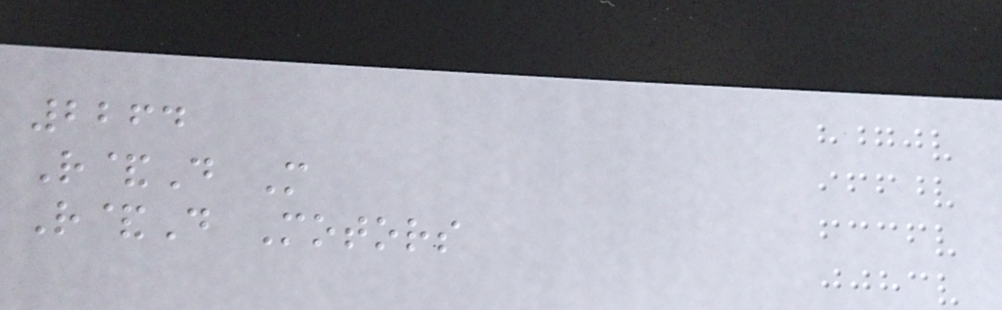2264
R&D M
R&D Motors
